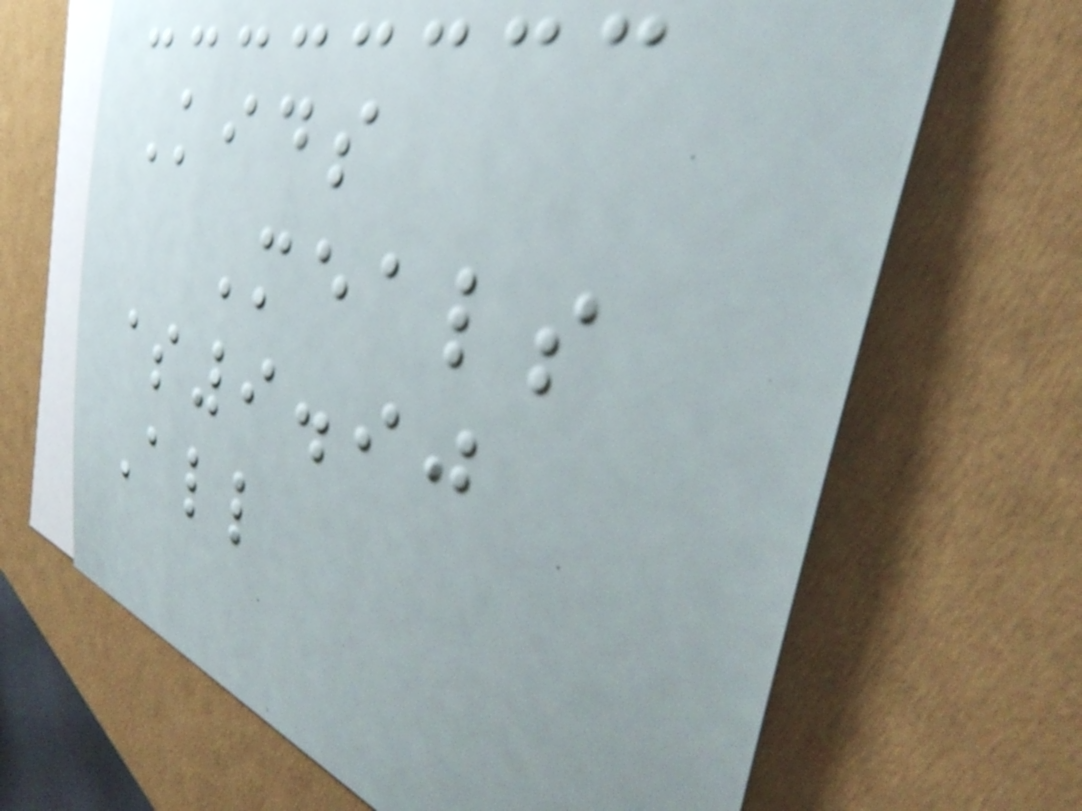Kids
Meals
$9.90
All
